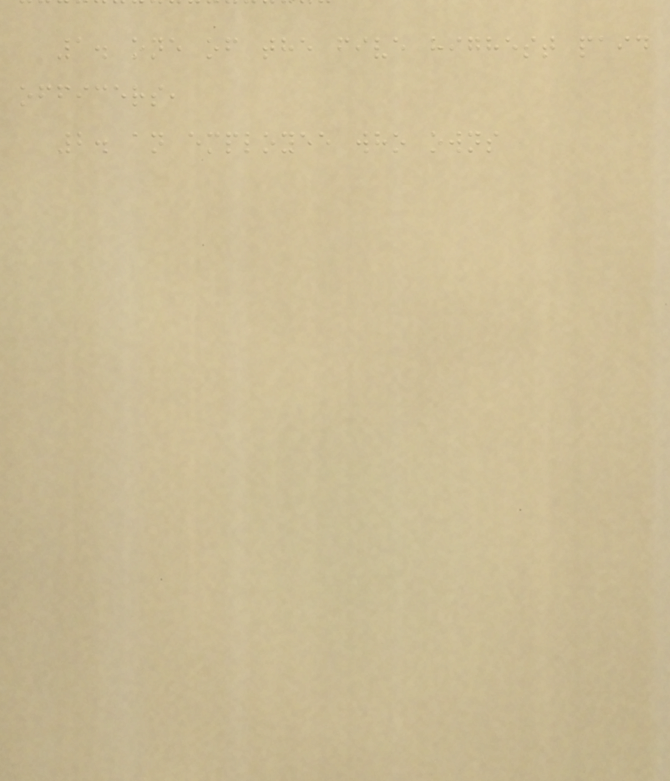1. one of the five highest paid
officers,
2. an employee who owns
